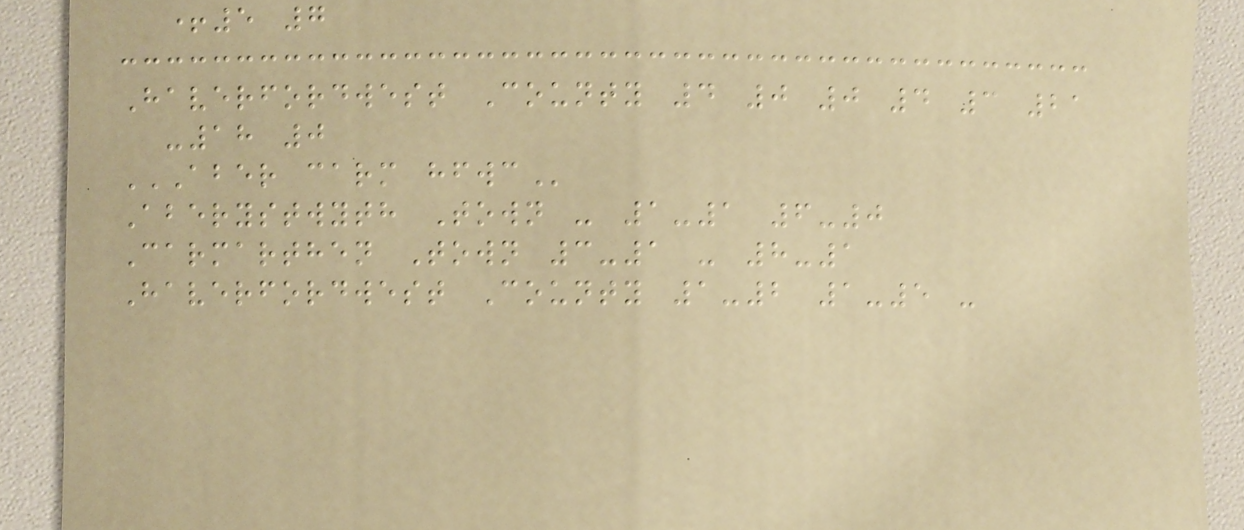+5 7
Haverfordwest County 4 0 0 4 3 21
-18 0
ABER CARM HFWC
Aberystwyth Town - 1-1 6-0
Carmarthen Town 3-1 - 8-1
Haverfordwest County 1-2 1-5 -
